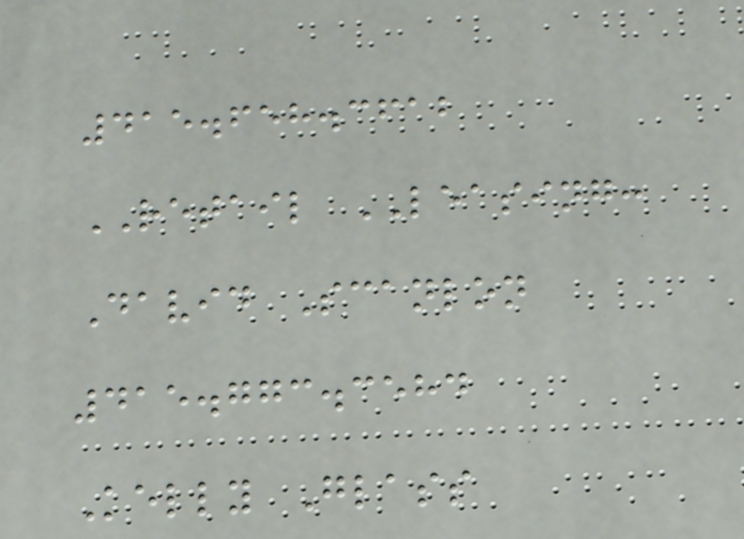415.658.3612
RETAIL LEASING:
David Scanlon
415.773.3584
Kelly Glass
